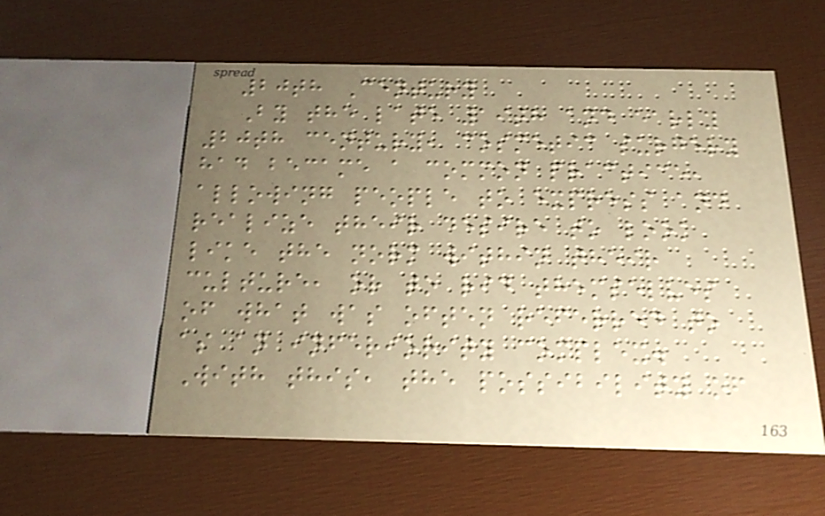20th Century
By the late 19th and early
20th century, cosmetic surgery
had became a common practice,
allowing people to express and
realize their desire to look
like the norm within their
culture, or to rid themselves
of what was often referred to
as an inferiority complex.
With this, the possibility of
